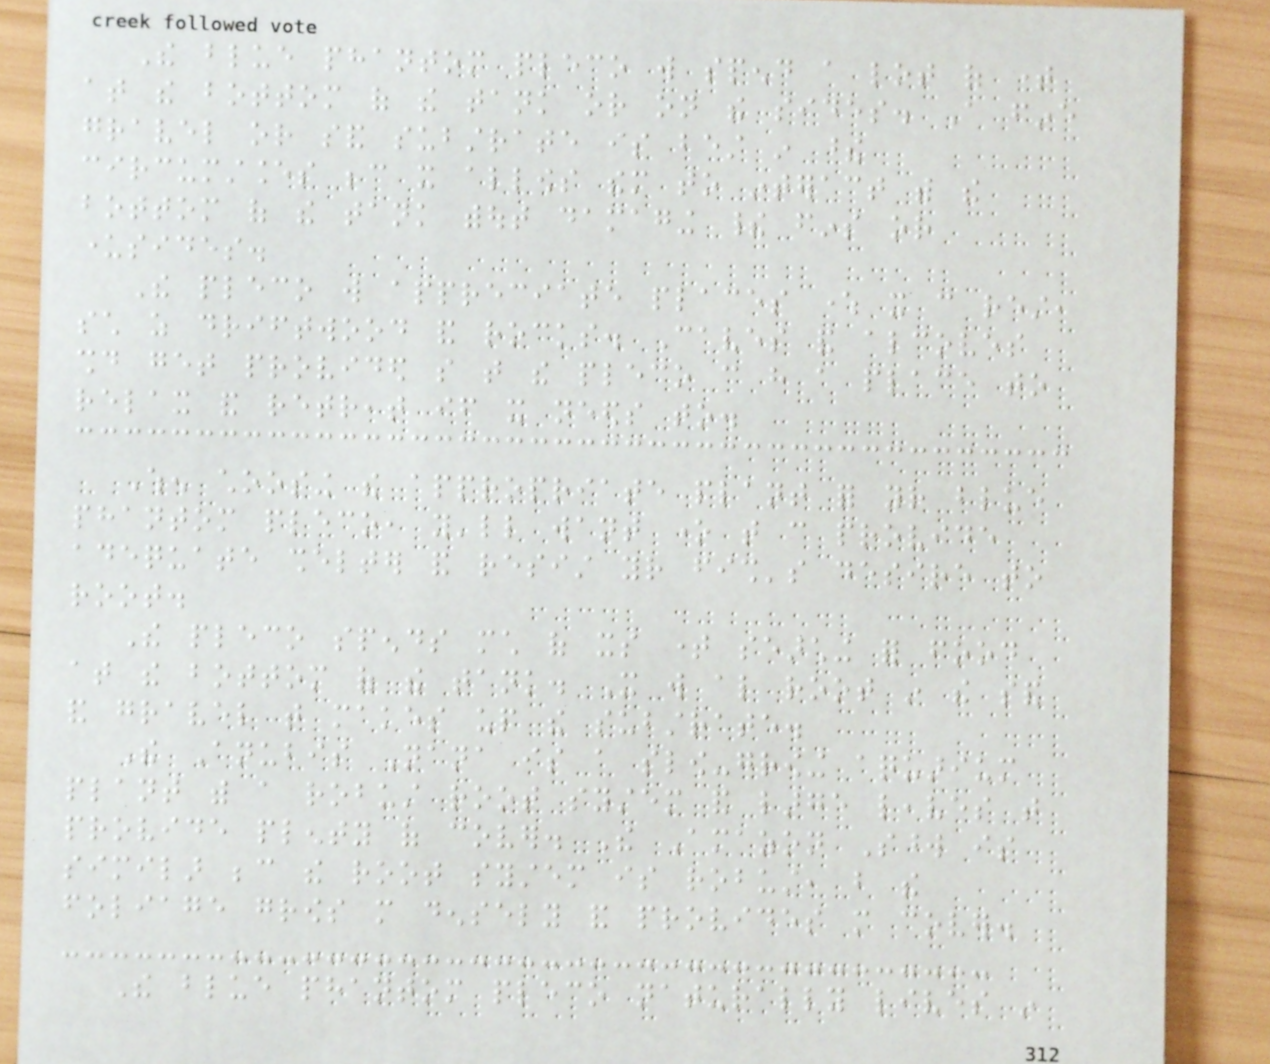The blue phantom pleco will spend a lot of time
at the bottom of the tank or on the sides. A fine
gravel or sand substrate is best in these
circumstances because it allows them to interact with the
bottom of the tank without damaging their fins or
undersides.
The pleco will appreciate places where it can rest,
such as driftwood and rocks. Caves and alcoves
should get provided so that the pleco can have a place to
relax and retreat if it needs to.
When choosing the appropriate plant for your blue
phantom pleco, you'll want one that can provide
adequate shelter and resist your fish's desire to
root.
The pleco spends much of its time searching for food
at the bottom of the tank. It will also root in the sand
and gravel that makes up the substrate.
The Anubis Nana is a slow-growing aquarium
plant with a robust root system and large leaves that
provide plenty of cover. The Amazon Sword is
similar because the root system is robust, but the
foliage grows more densely and provides more cover.
The blue phantom pleco naturally lives in
